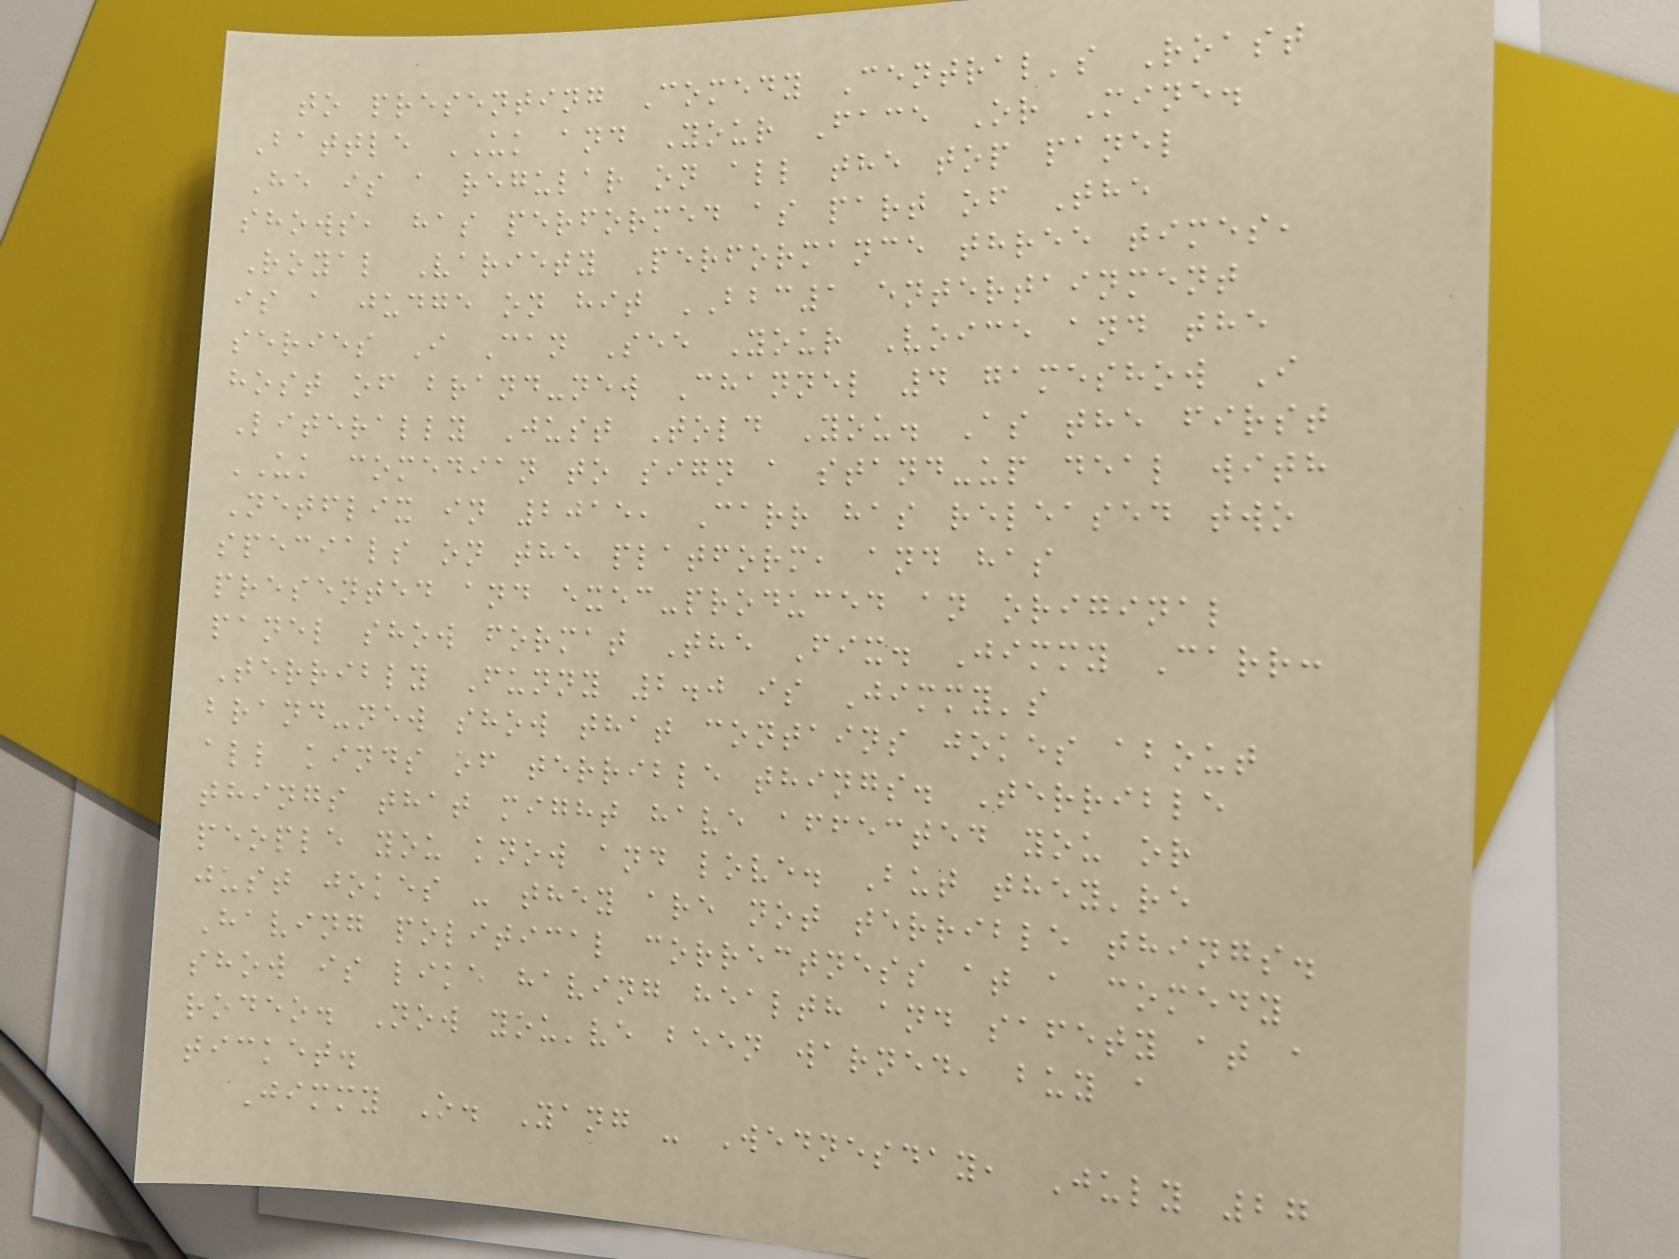to presenting Comedy Central's Roast
Battle UK and Your Face Or Mine.
He is a regular on all the top panel
shows, has performed as part of The
Royal Variety Performance three times,
is a judge on hit BBC1 entertainment
series I Can See Your Voice and the
host of brand-new Channel 4 gameshow I
Literally Just Told You. As the first
UK comedian to sign a stand-up deal with
Netflix in 2015, Carr has released two
specials on the platform, and has
presented and exec-produced an original
panel show format The Fix. Jimmy Carr:
Terribly Funny 2.0 is Jimmy's
brand-new show that contains jokes about
all kinds of terrible things. Terrible
things that might have affected you or
people you know and love. But they're
just jokes - they are not terrible things.
Having political correctness at a comedy
show is like having health and safety at a
rodeo. Now you've been warned, buy a
ticket.
Jimmy O. Yang - Wednesday, July 27
